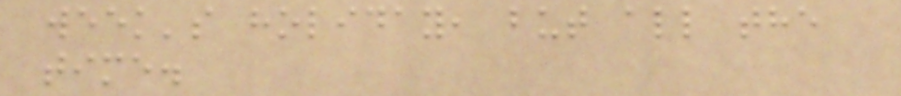week's holiday, but all the
time.
